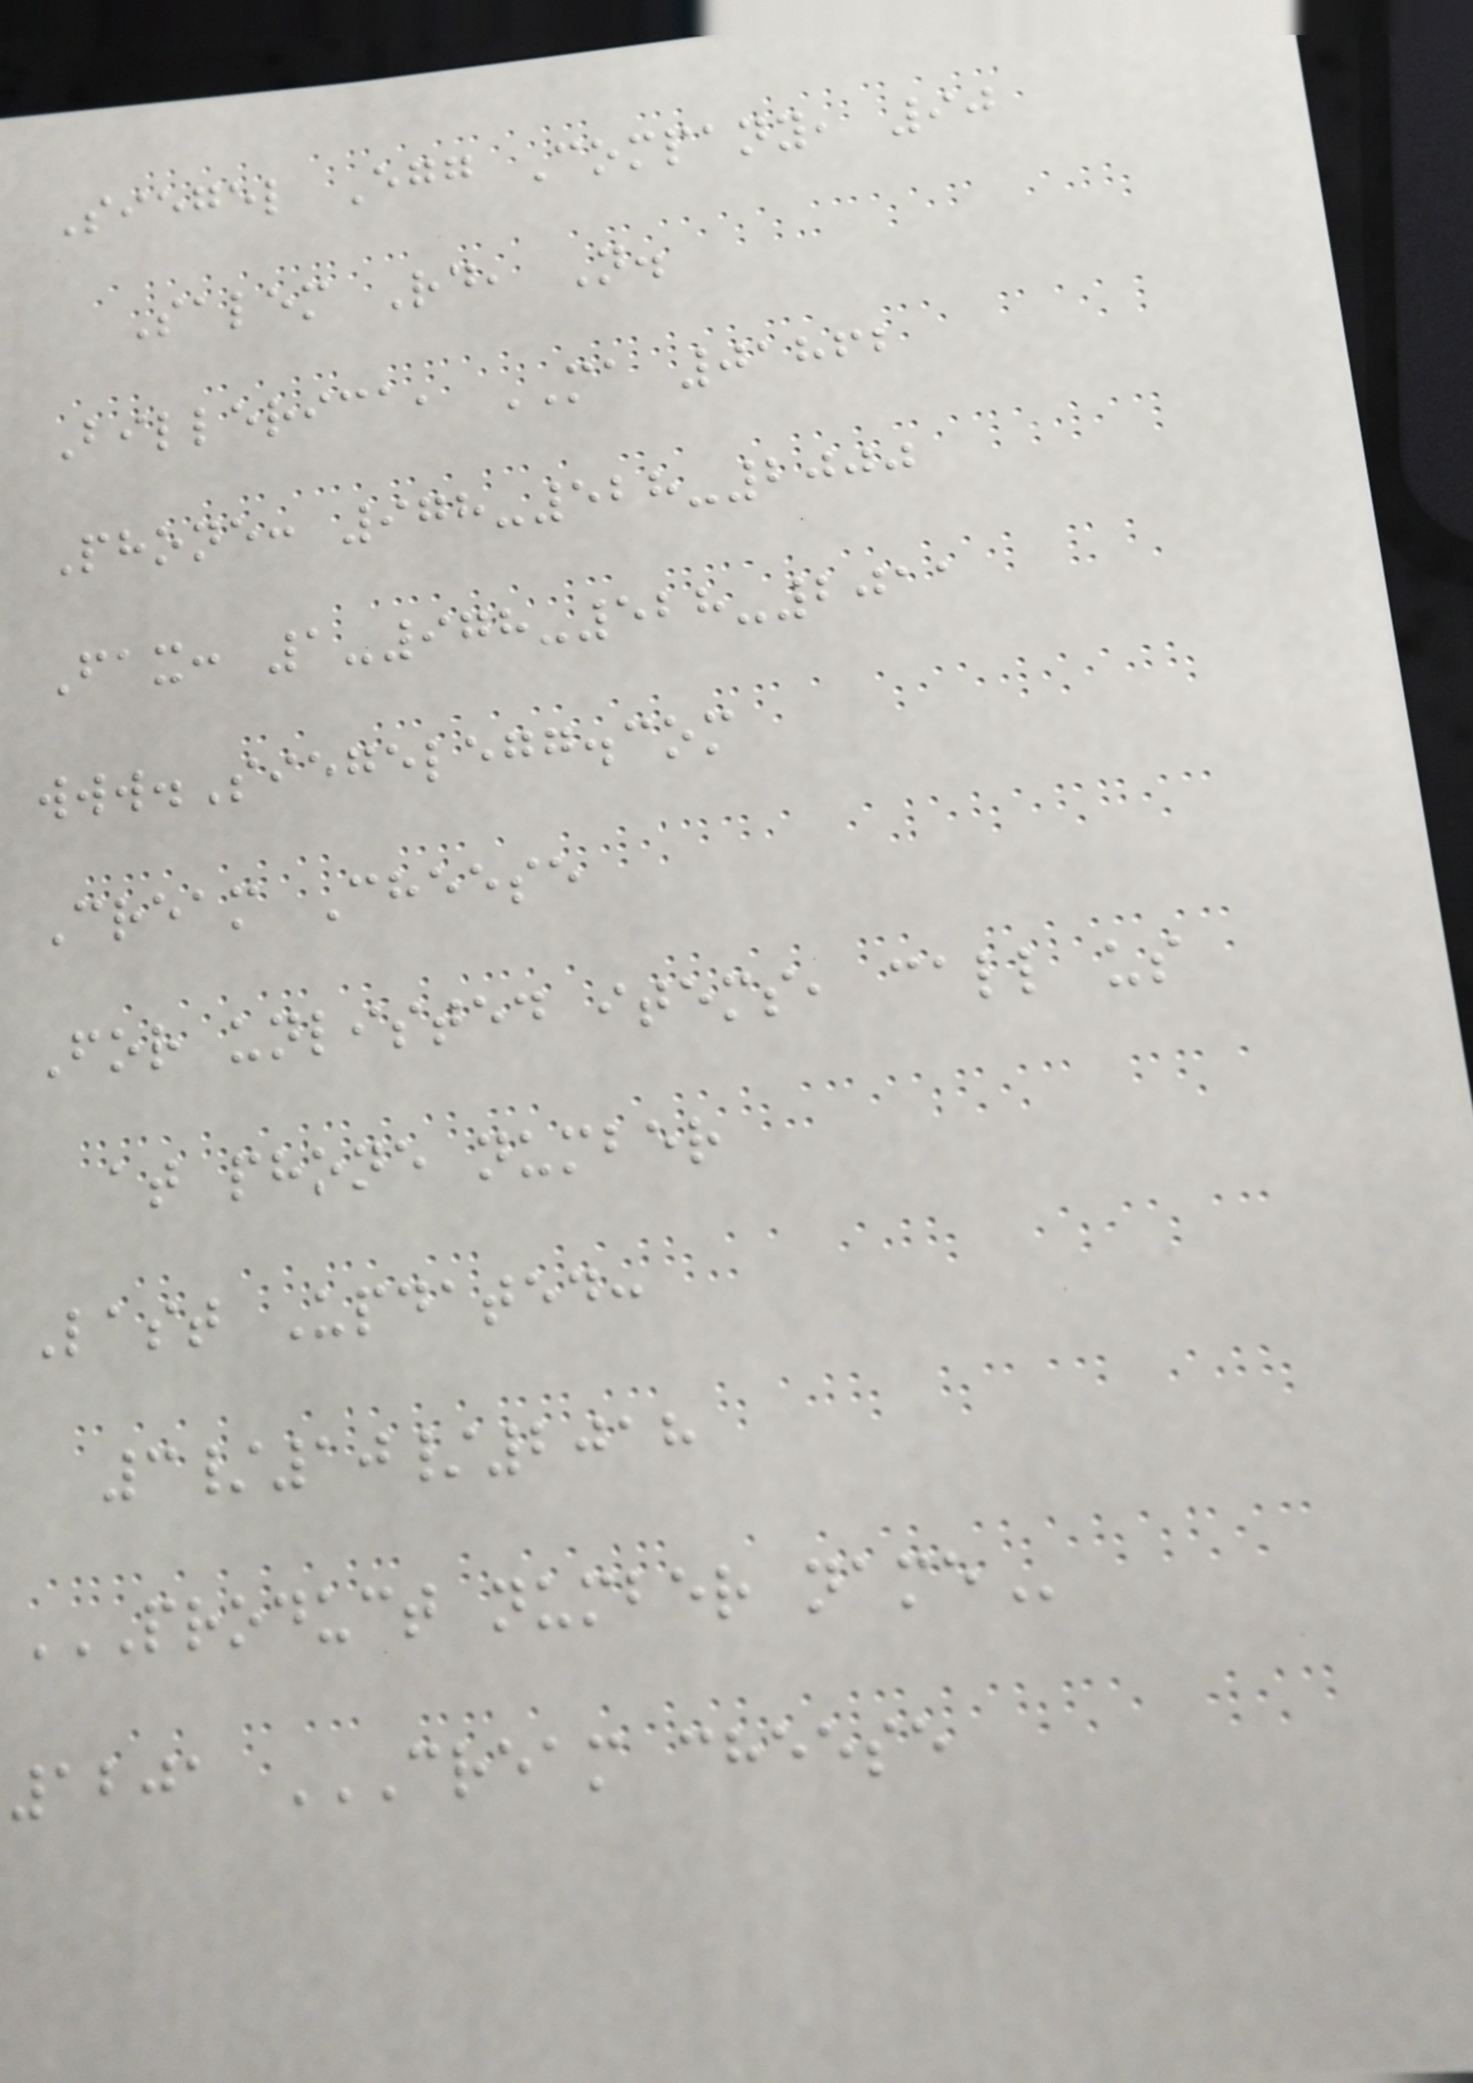Siegel Egg Company, 90
Salem Rd, N.
Billerica, MA 01862
Phone: 978-528-2000
Fax: 1-978-528-2011
www.Siegelegg.com
Cream Cheese
For unlisted items, call us
at phone number
Last Updated:
3/10/2018
PRODUCT NUMBER NAME
1201 CREAM CHEESE
